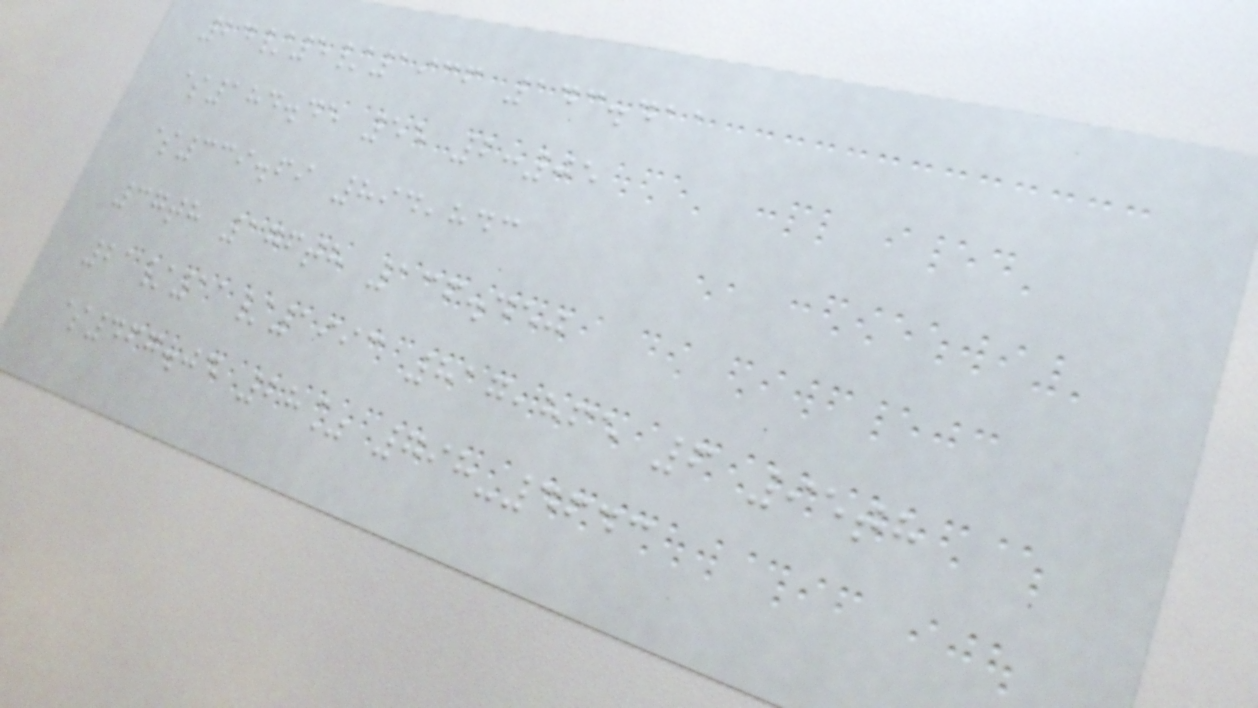24/5/1936 143.411
$184.45 55 2:05
$339.69 894,843
37th 176th 136.450
21/11/1993 817,865 6 95th
$467.04 28% 798-4643
